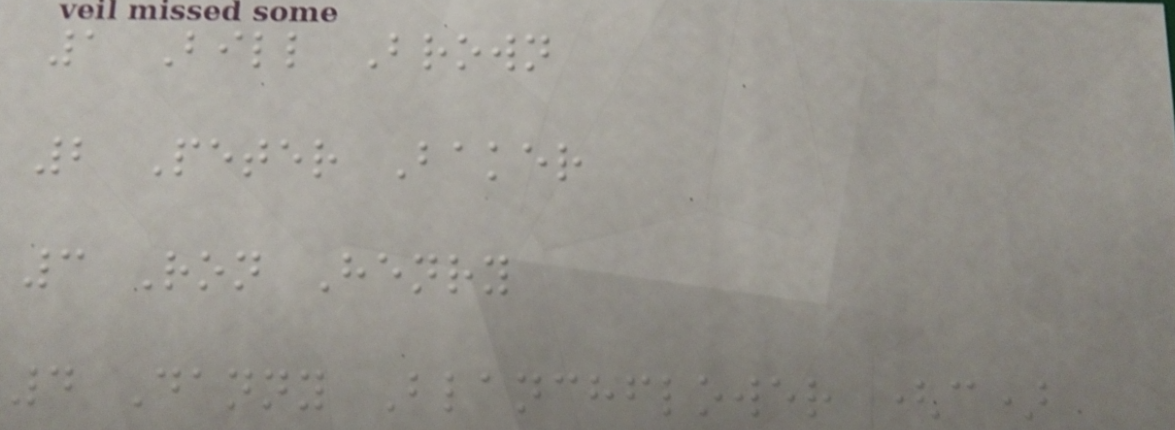1 Bill Brown
2 Peter Baker
3 Ron Henry
4 Danny Blanchflower (c)
